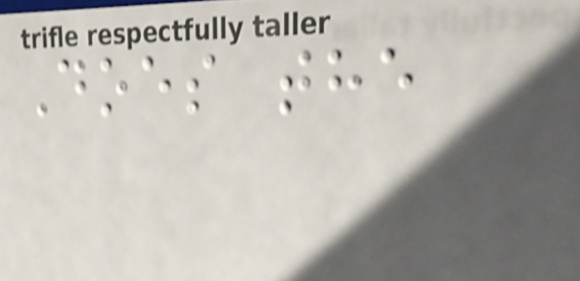Does the
